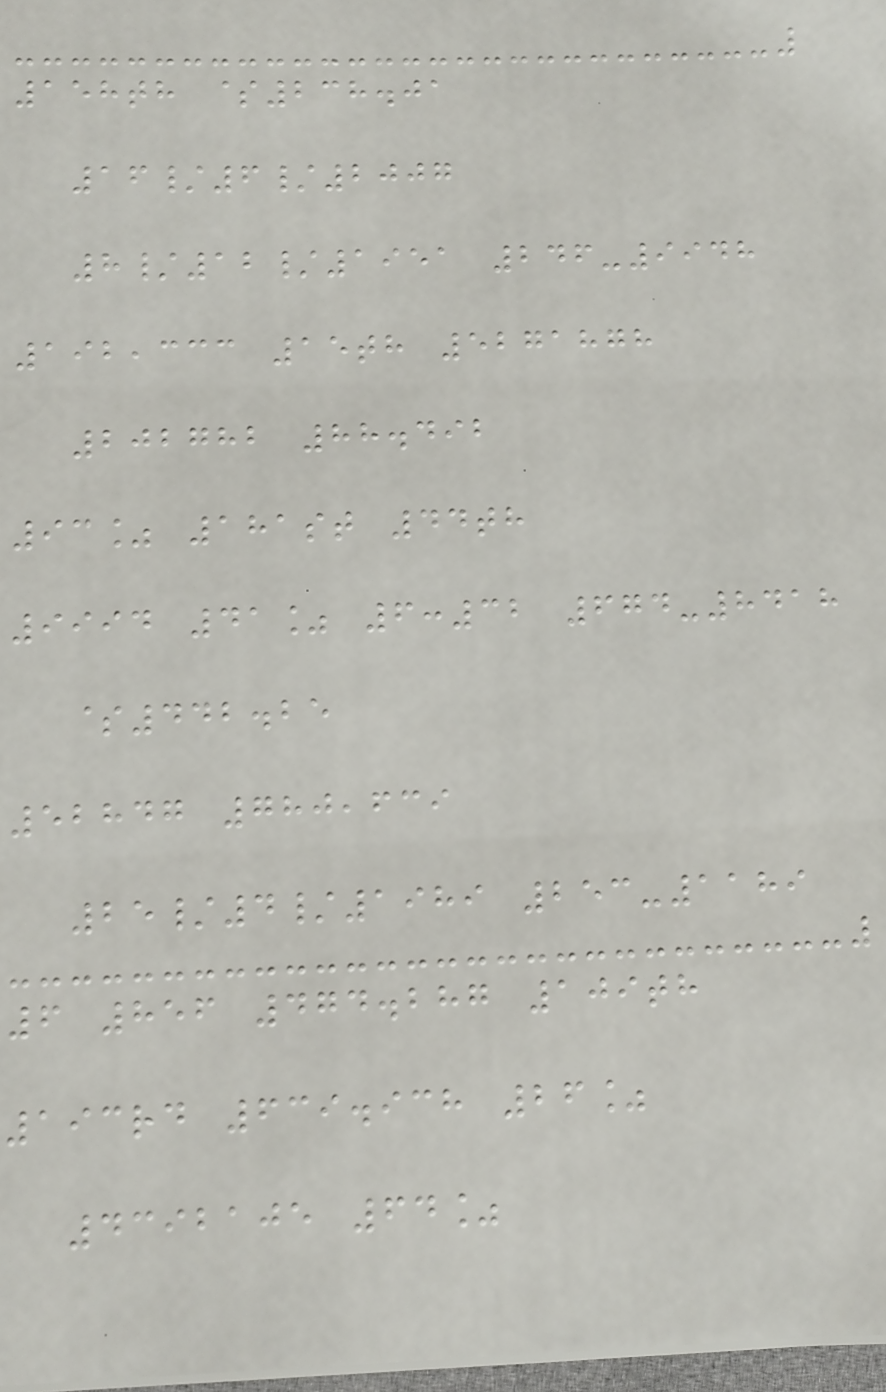158th $238.01
16/6/2007
8/12/1951 246-9948
192,333 15th 5271878
202782 88.492
93% 181st 44th
9994 41% 6:32 674-8418
$442.25
52847 780,639
25/4/1989 253-1189
6 856 474.287 109th
193rd 639.938 26%
4392105 64%
